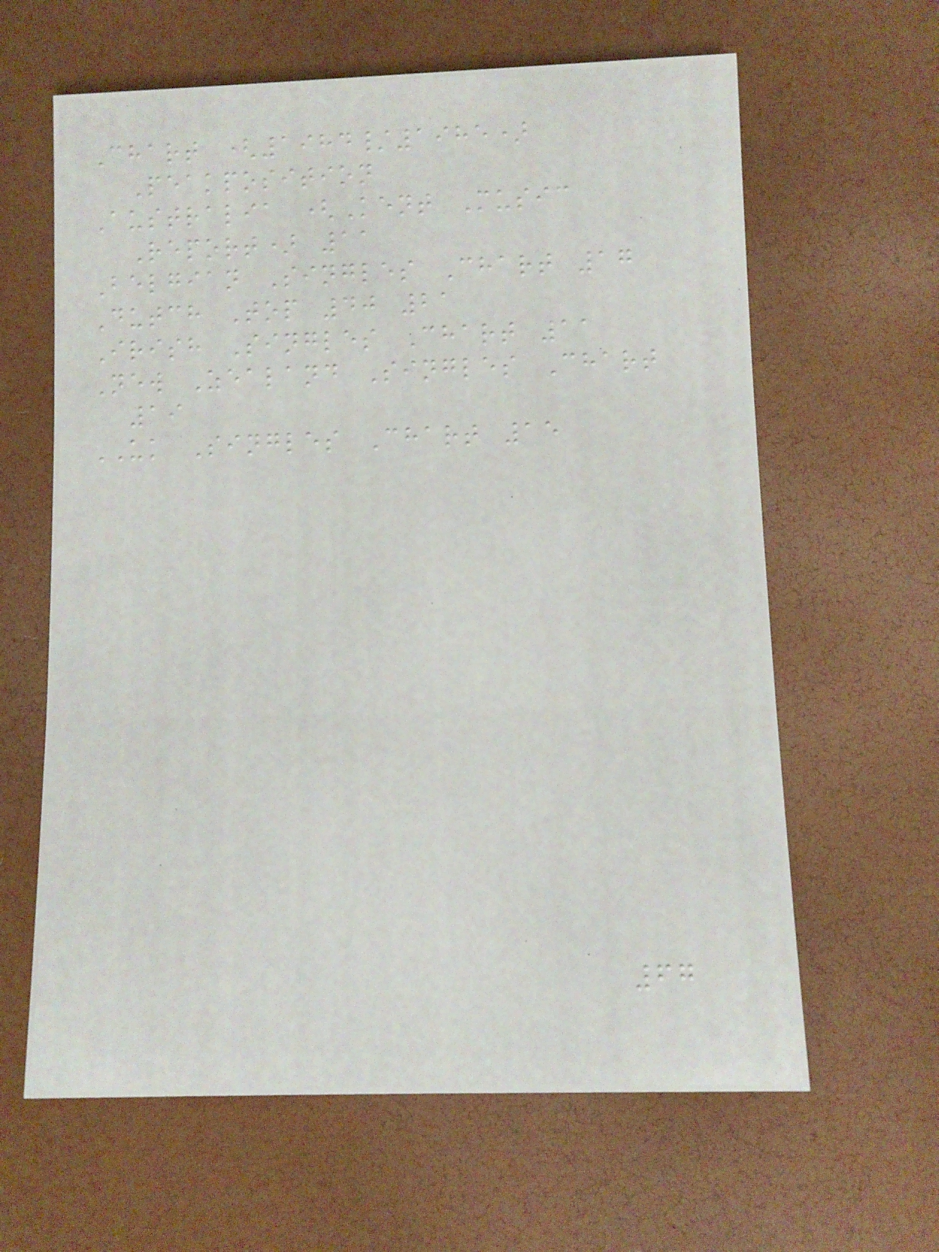Chart (1984/1985)
Peakposition
Australia (Kent Music
Report) 11
Belgian Singles Chart 17
Dutch Top 40 21
Irish Singles Chart 11
New Zealand Singles Chart
19
UK Singles Chart 15
67
